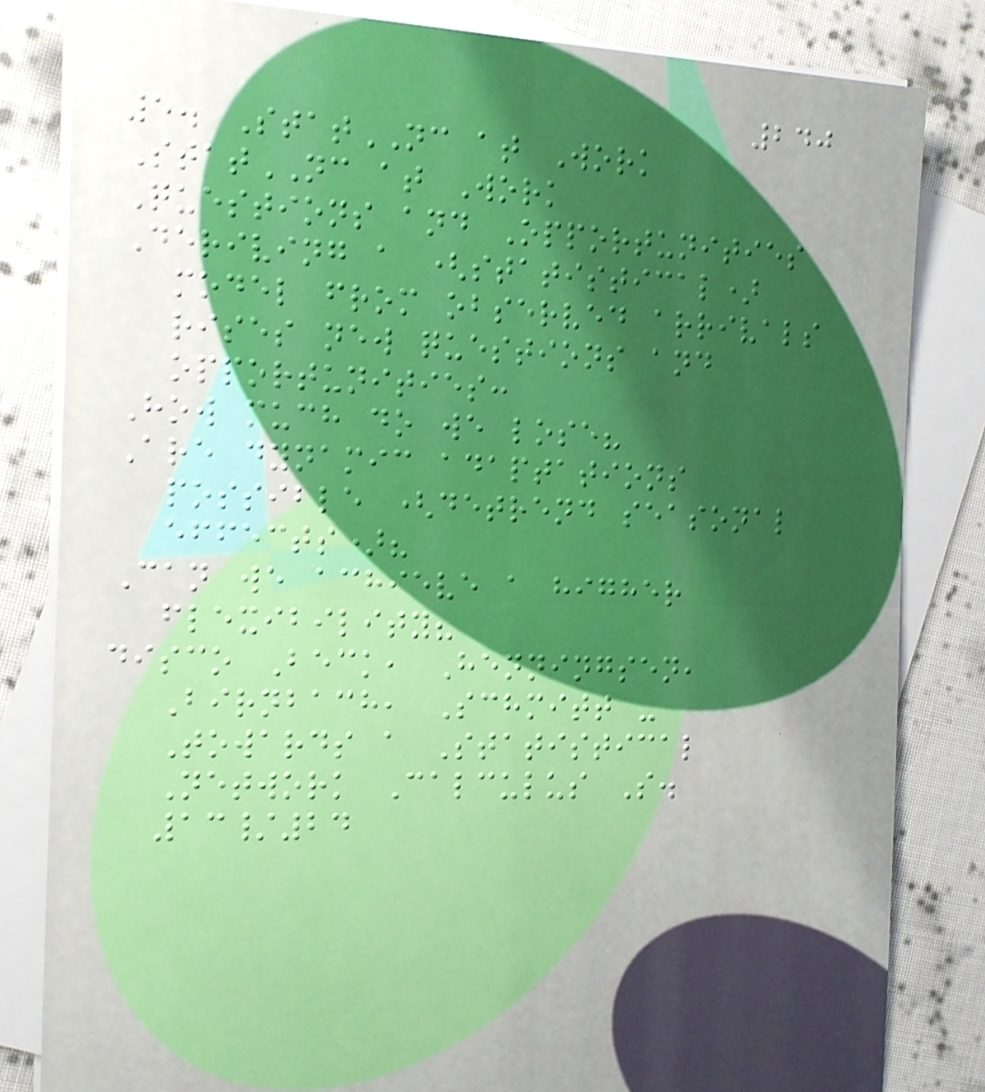240
5. StatNC at Work
StatNC at Work
Questions and Opportunities
Deriving a (statistical)
model from observed arrivals
rises new questions and
opportunities:
How much do we lose?
Are dynamic adaptations
possible (detrend seasonal
effects)?
Can we achieve a higher
flexibility?
disco Beck, Henningsen,
Birnbach, Schmitt -
Towards a Statistical
Network Calculus S.
13/24
